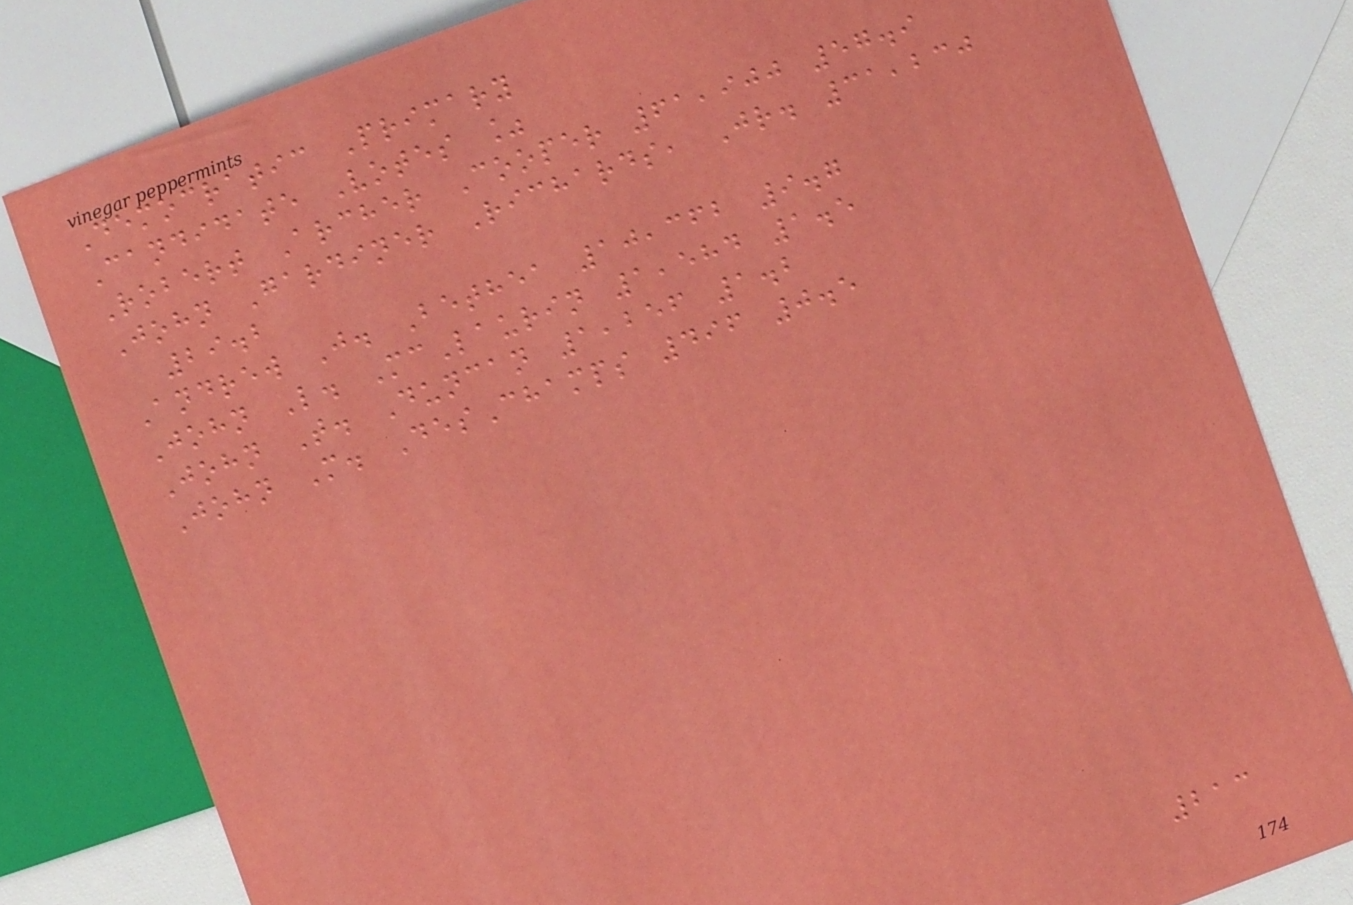Democratic Primary
Candidate Votes %
Robert Archer Cooper 61,900 57.9
John Gardiner Richards, Jr. 31,230
29.2
Andrew J. Bethea 10,362 9.7
John L. McLaurin 1,584 1.5
John T. Duncan 1,256 1.2
John M. DesChamps 496 0.5
213
